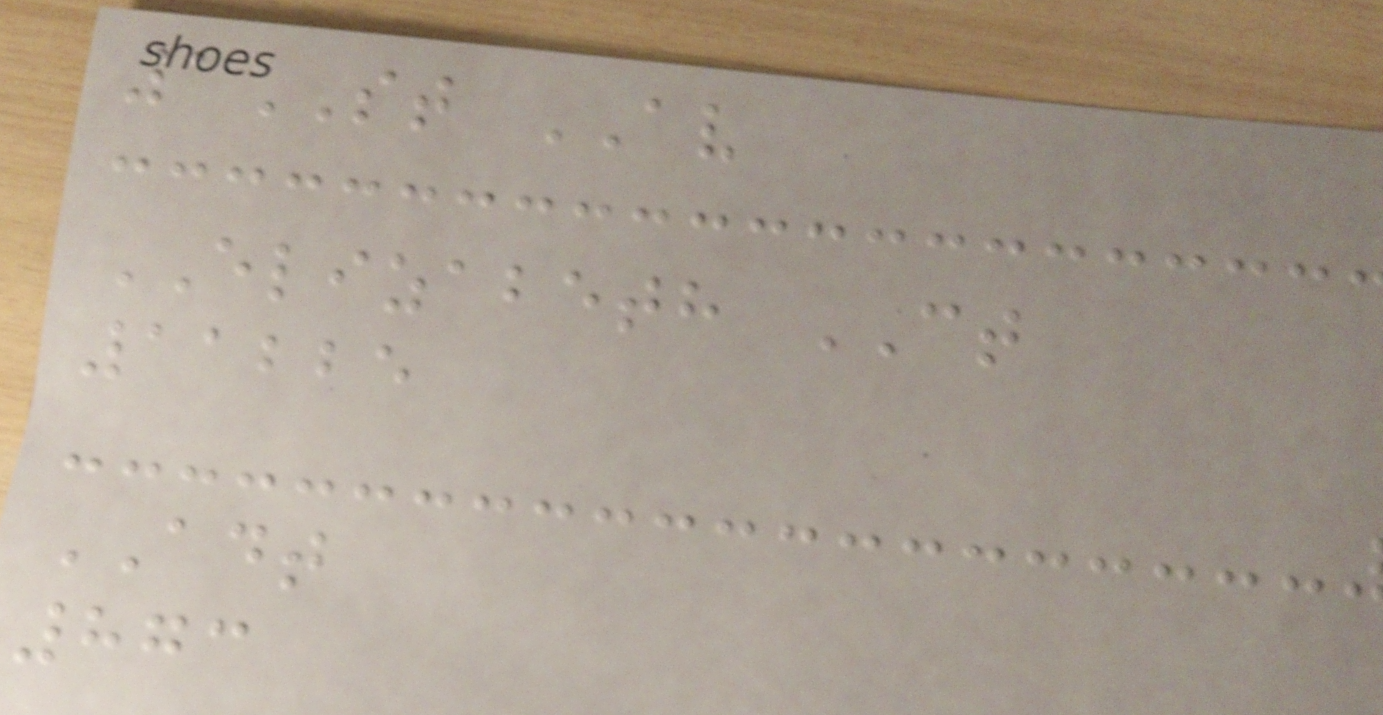1ST AV
ELIZABETH CT
11225
ADT
873
